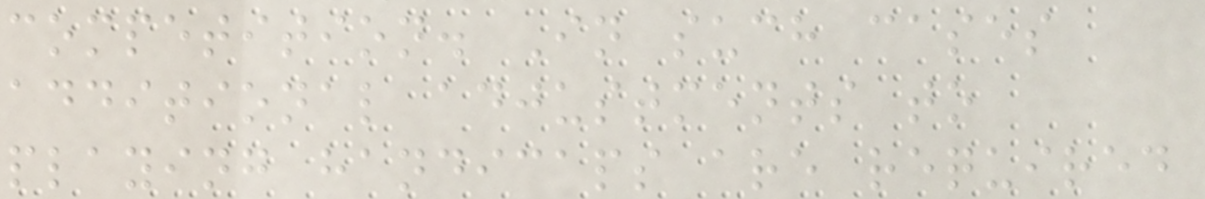competition. In such cases
additional adjustments to
playing handicaps are required
